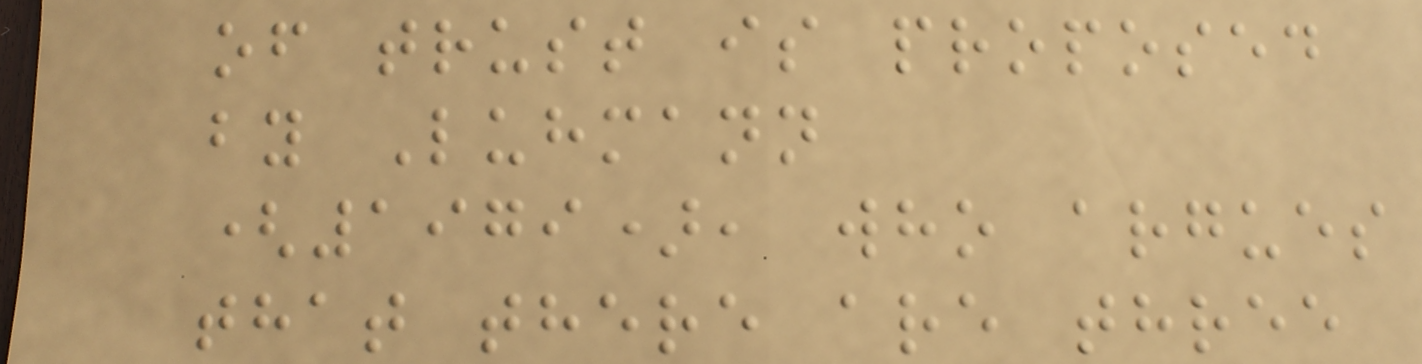of trust is proposed
by Luhmann
(1979), who argues
that there are three
